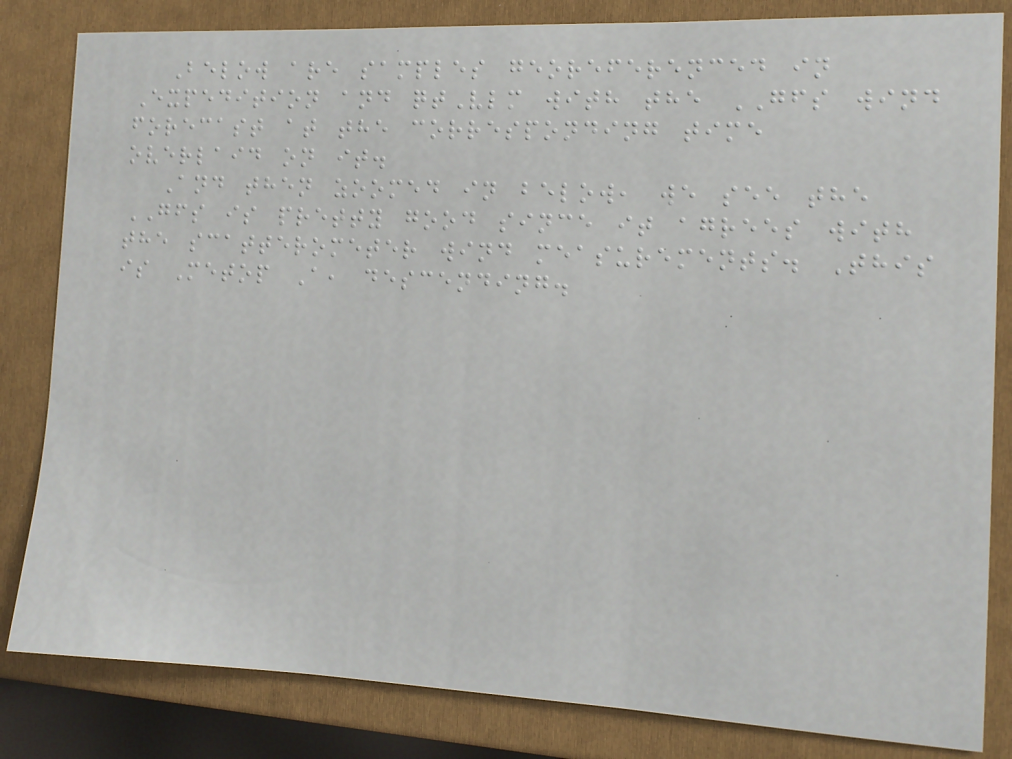Below are samples georeferenced in
Expedition and qtVlm with the GFS wind
forecast at the corresponding time
overlaid on it.
And then zoomed in below, we see the
GFS is pretty good since it agrees with
the scatterometer wind measurements. This
is Metop A, descending.
